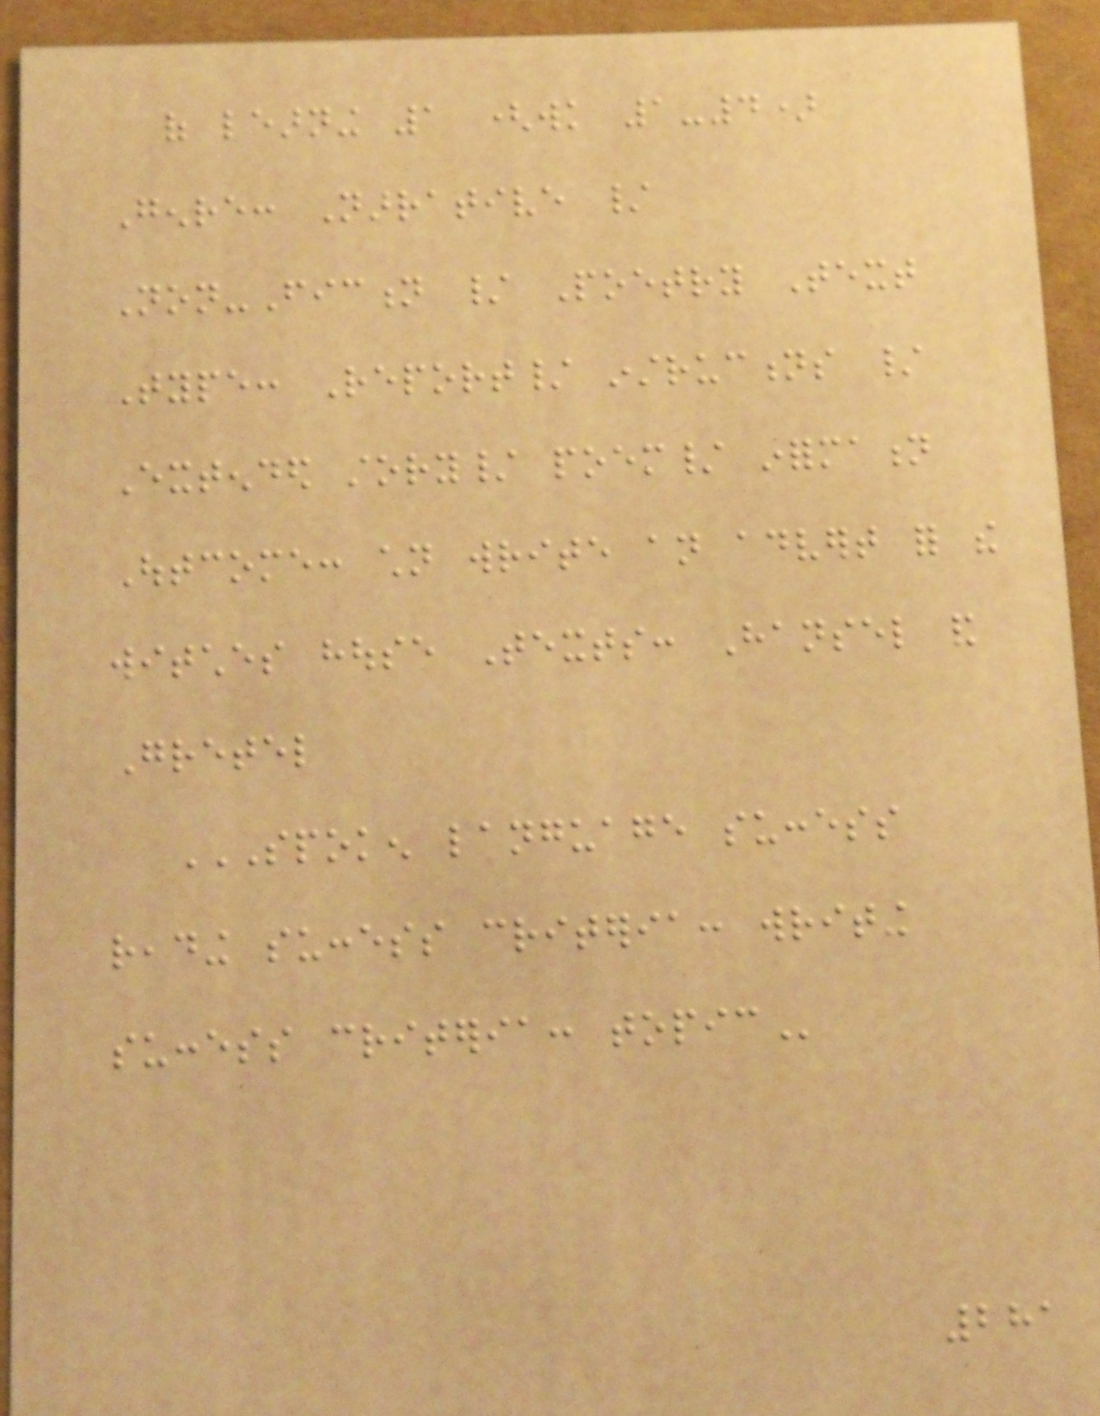of learning 1 (wk 1-4)
Genre: Narrative /
Non-Fiction / Poetry Text
Type: Report/ instructions /
Extended story/ poem/ information
Outcome: children write an advert for the
witches house Texts: Hansel and
Gretel
SPOKEN LANGUAGE SUCCESS
READING SUCCESS CRITERIA: WRITING
SUCCESS CRITERIA: TOPIC
281
